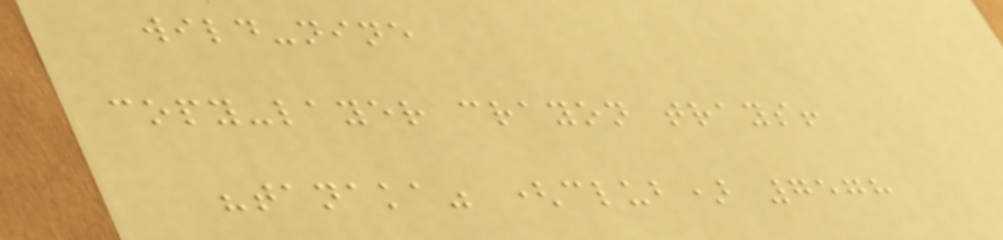wild-nine
copy-layer crayon trays!
"tanaka" (club) 7578
